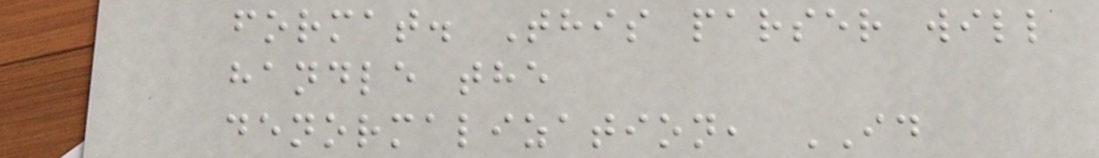format. This parser will
handle the
denormalization, ID
